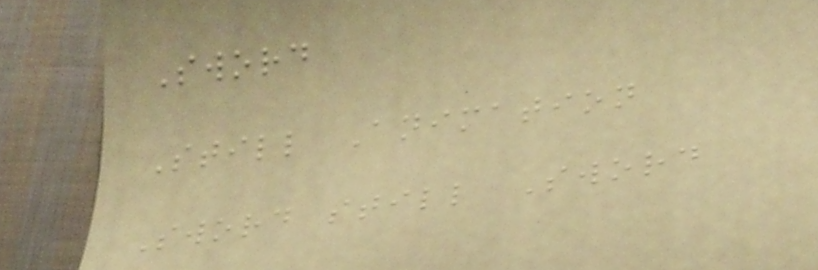Sword
Still Animation
Sword still Sword
